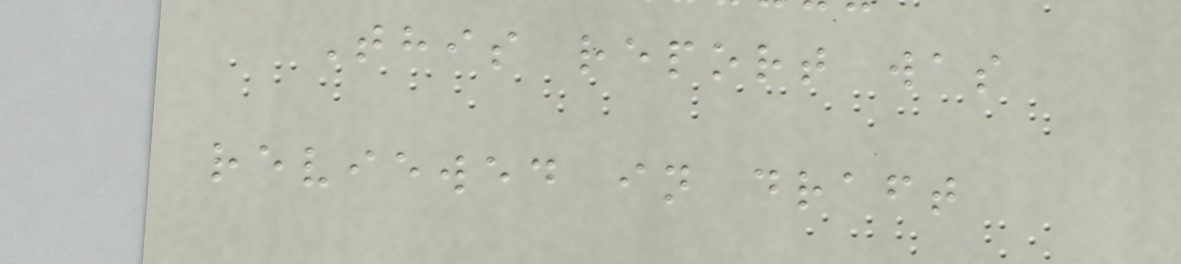This report was
reviewed in draft
